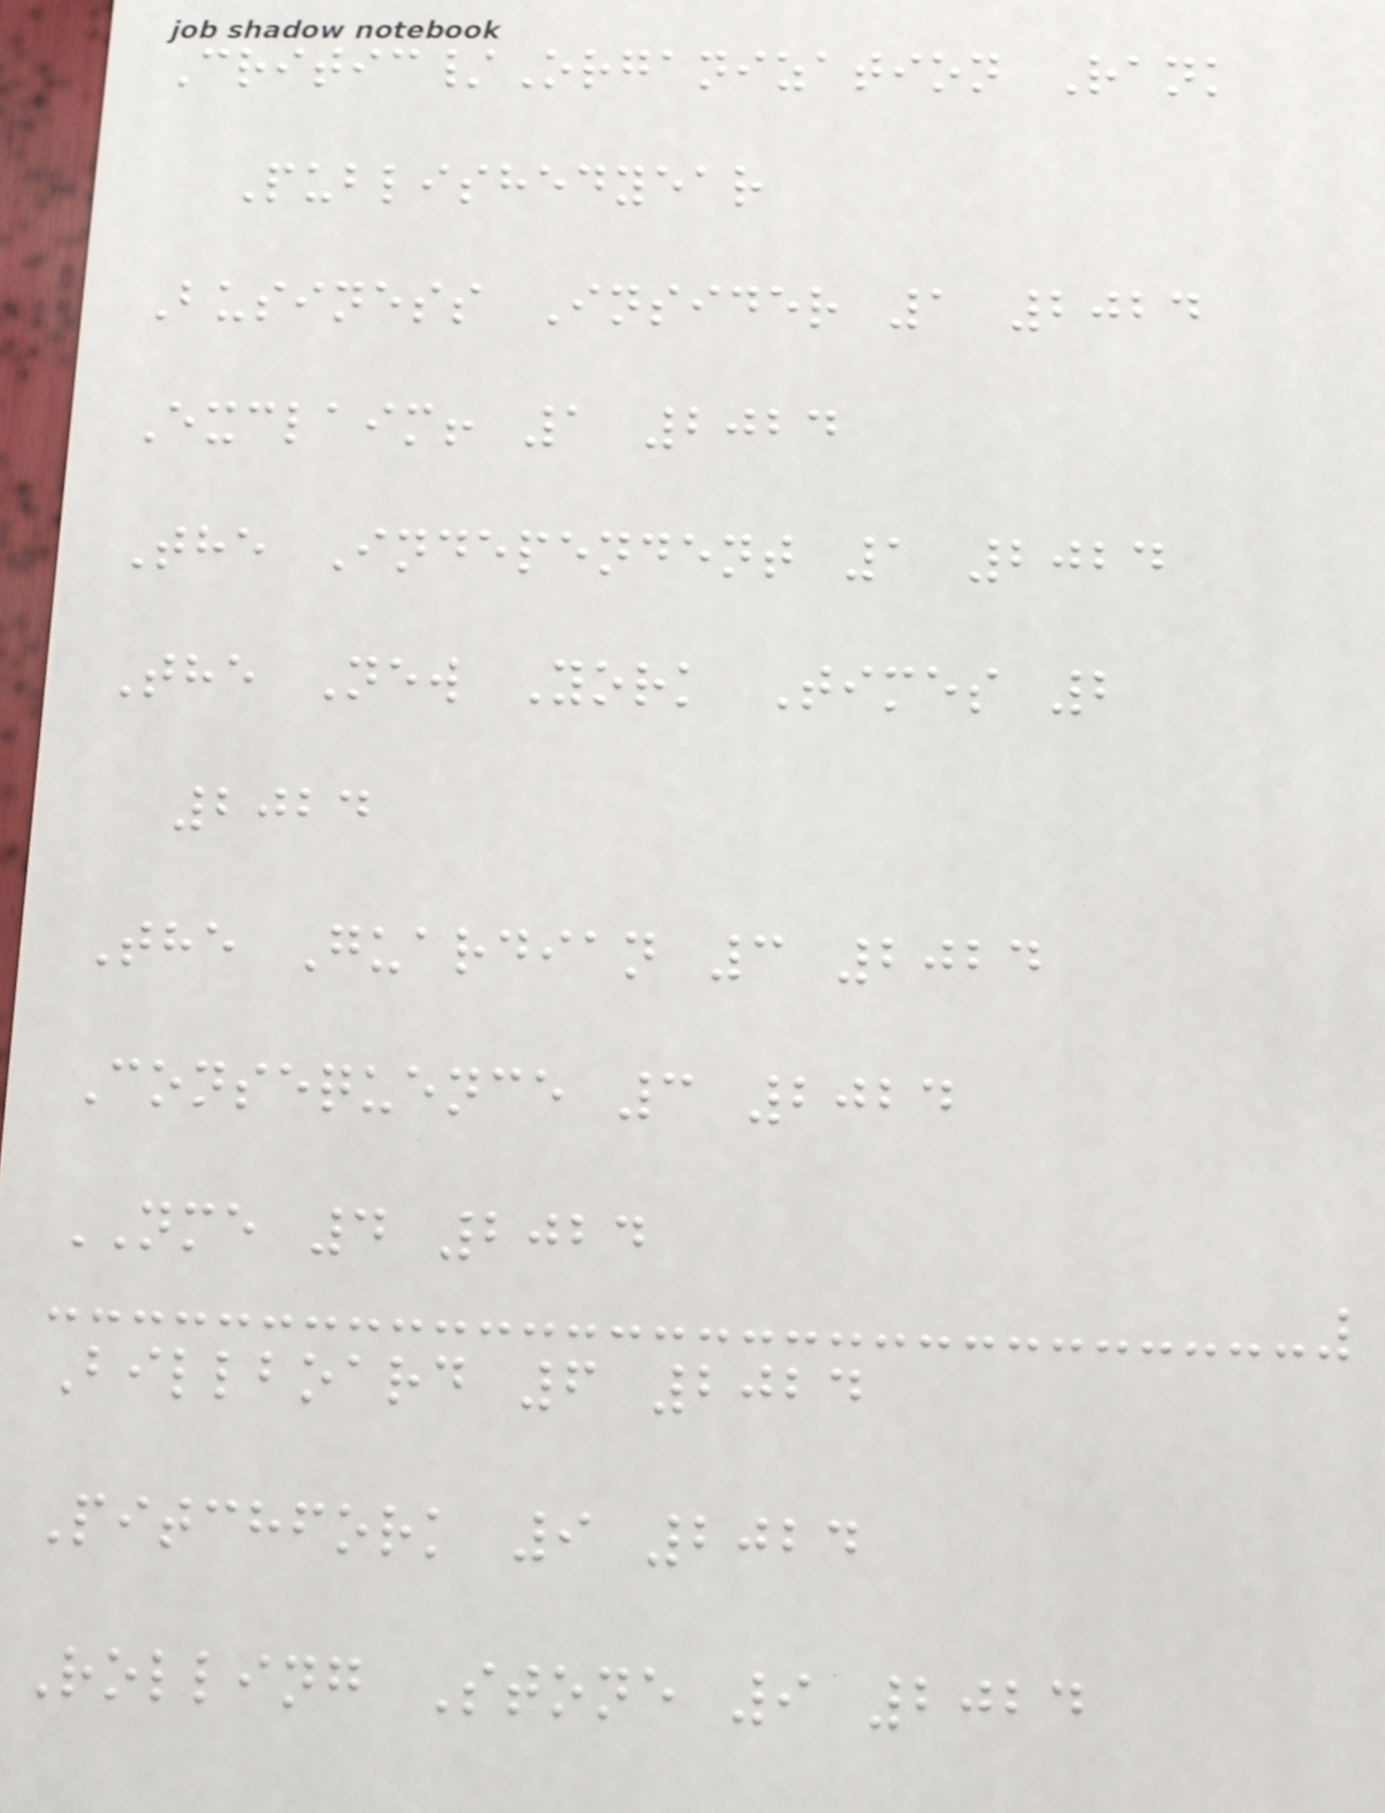Critic/Organization Rank
Publishedyear
Business Insider 1 2024
Exclaim! 1 2024
The Independent 1 2024
The New York Times 2
2024
The Guardian 3 2024
Consequence 3 2024
NME 4 2024
Billboard 6 2024
Pitchfork 9 2024
Rolling Stone 9 2024
